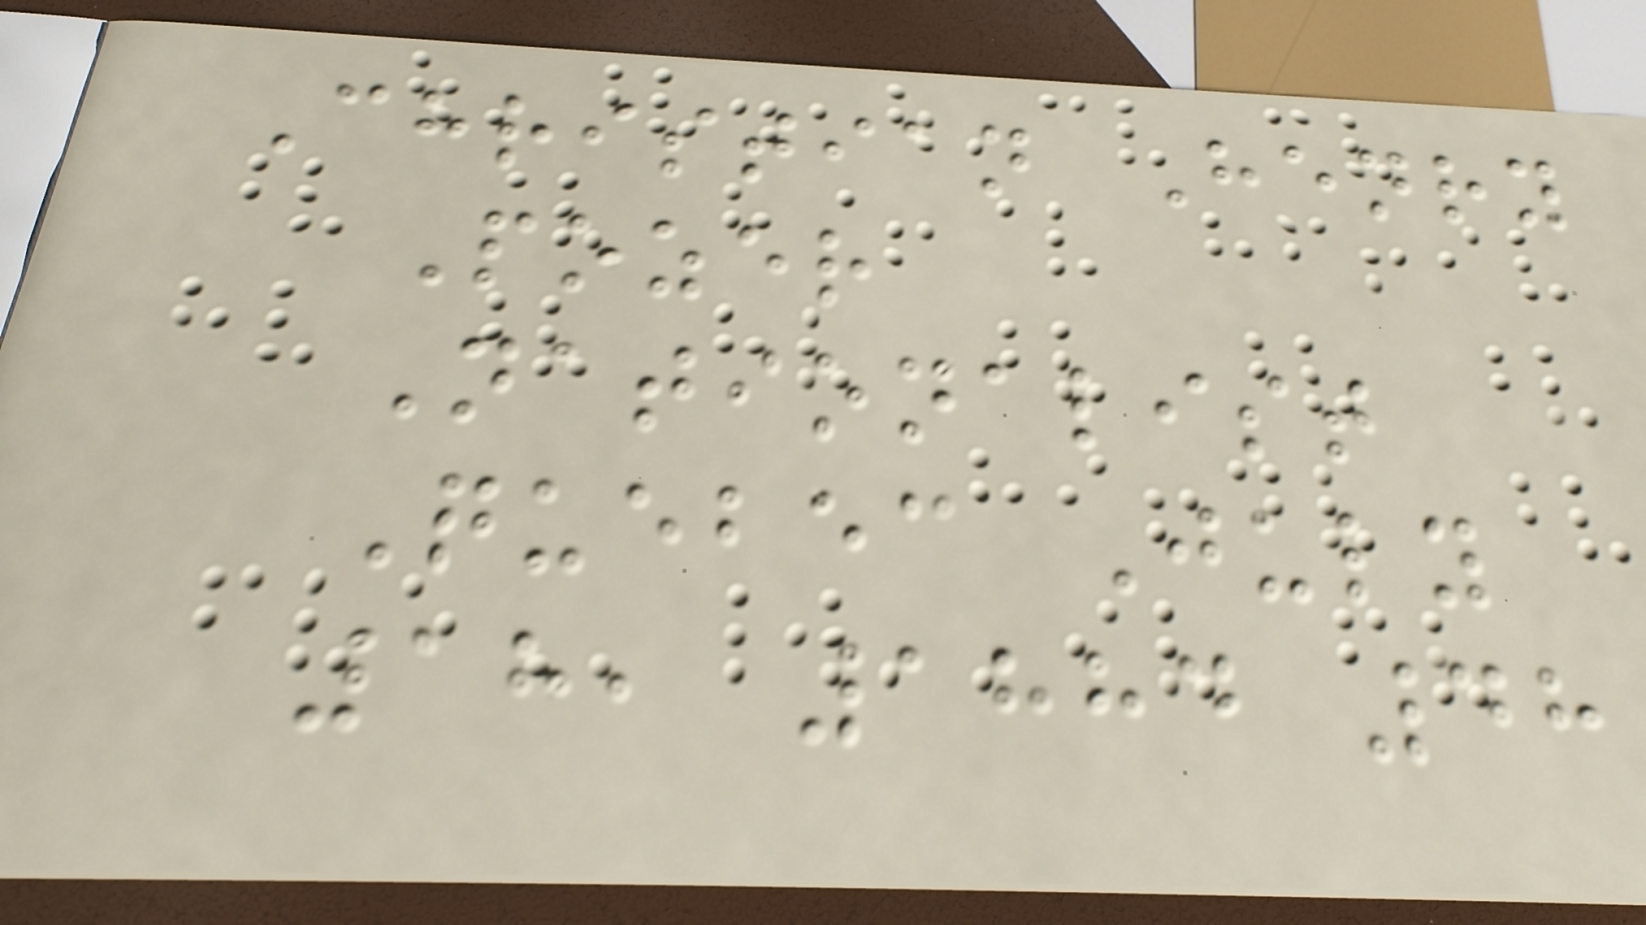Christian Henry
Pozer
Nationalist
Quebec July
18, 1884 48
